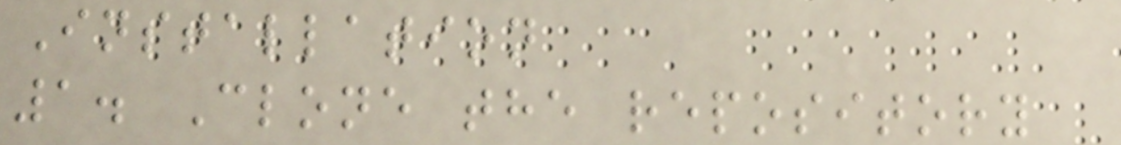Installation
1. Clone the repository
